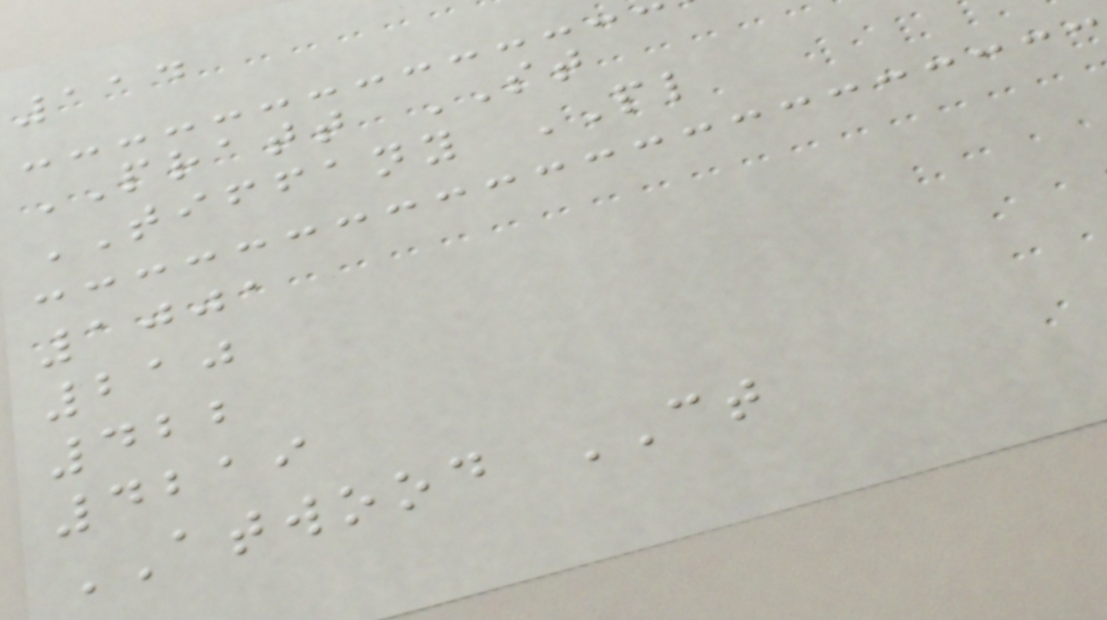114
PRATT ST
TIFFANY PL
1001
210
422
4219
ATWOOD CT
